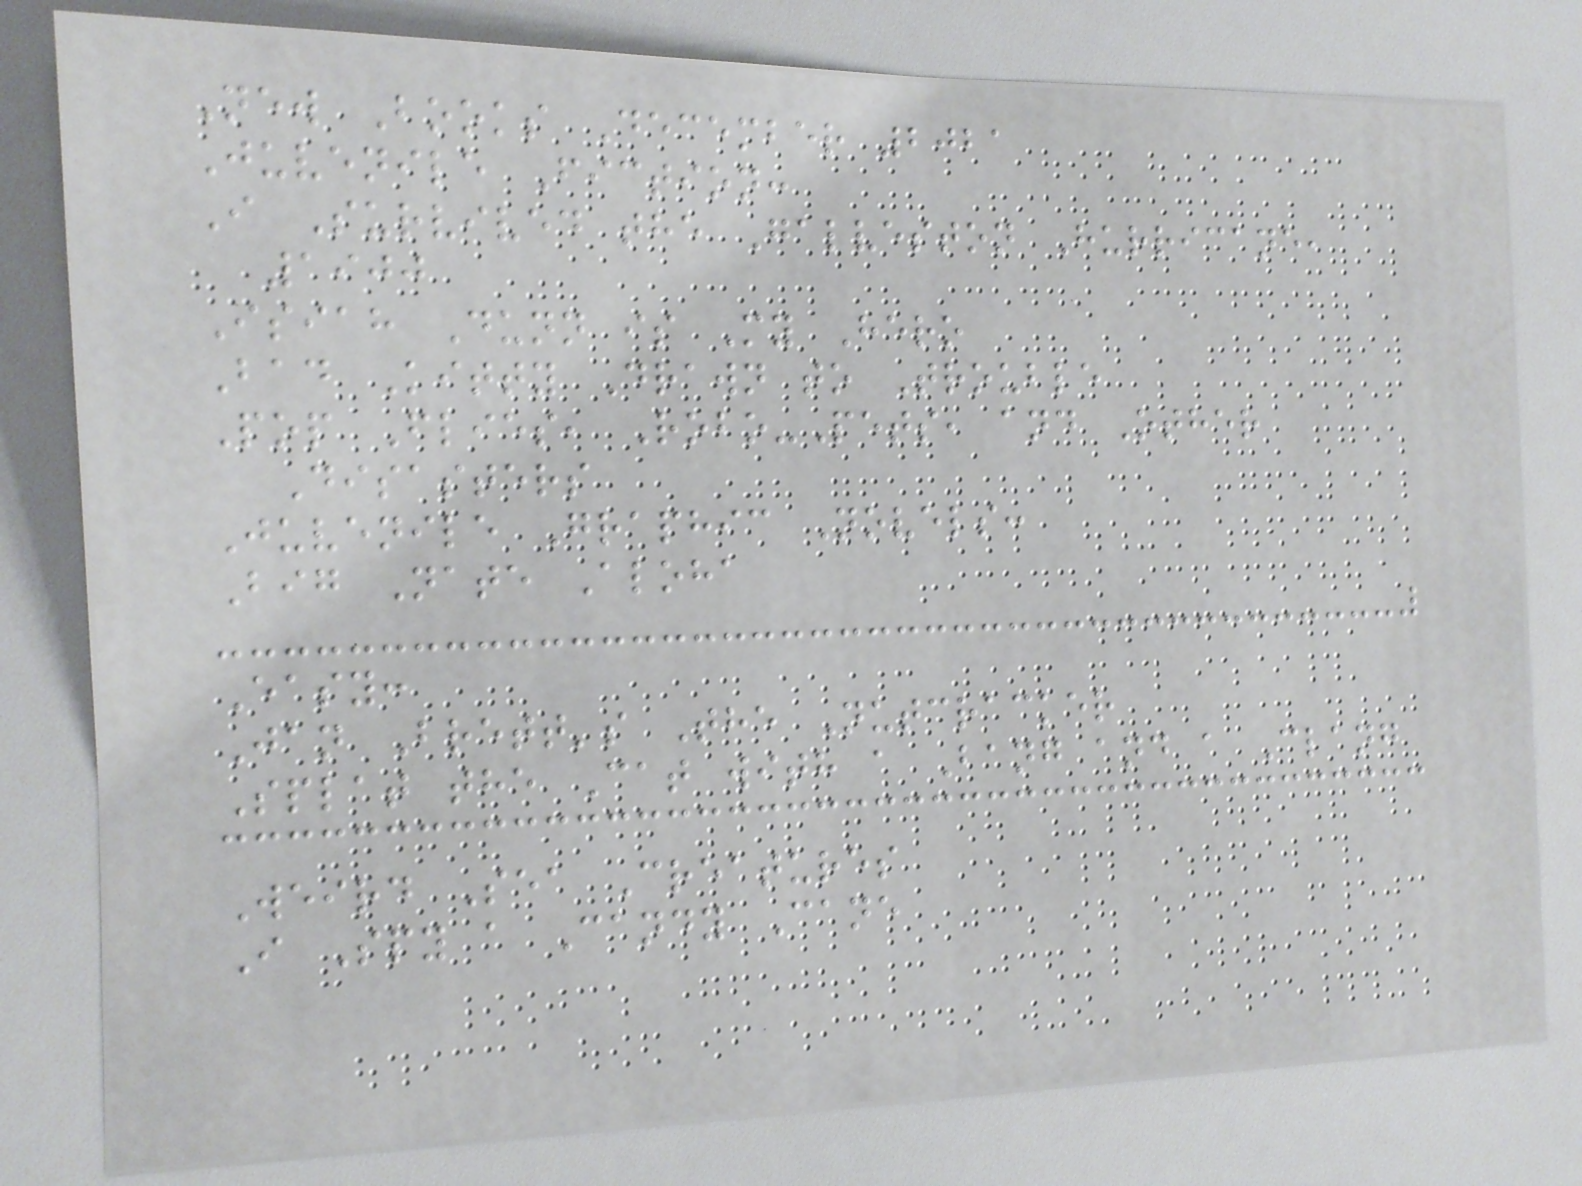New Books December 2021
Juvenile Fiction:
I Survived the Galveston Hurricane,
1900
Isiah Dunn is My Hero
Bad Kitty Drawn to Trouble
Pop Flies, Robo-Pets, and Other
Disasters
Juvenile Graphic Novels:
Big Nate Aloha
Easy:
Jan Brett's The Nutcracker
Splat the Cat with a Bang and a Clang
Weird Sea Creatures
I Spy a Candy Cane
